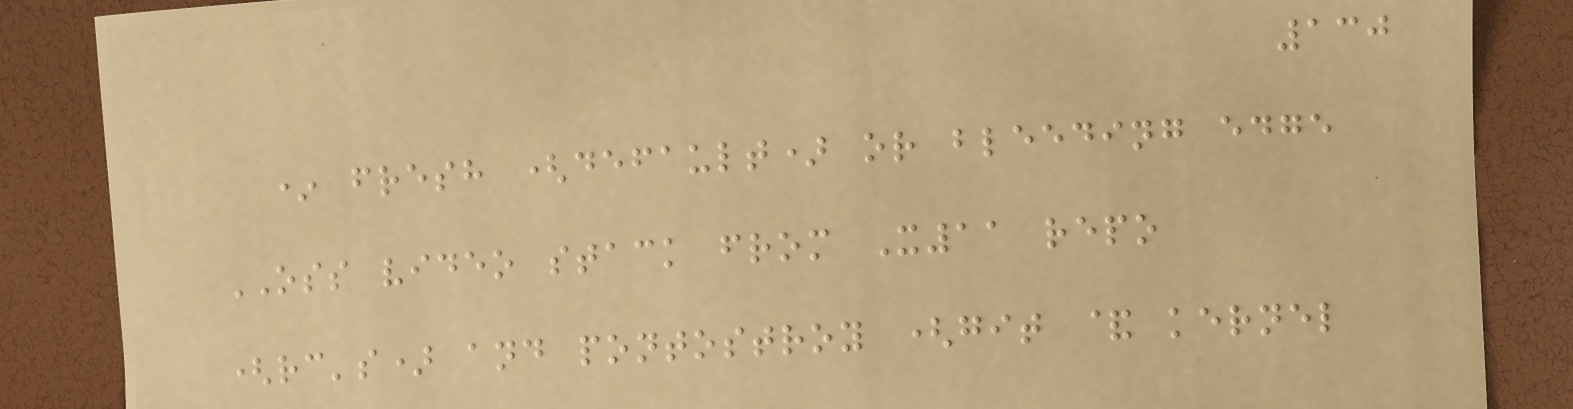130
* fresh (default) or bleeding edge
OSS video stack from X11 repo
(rc's) and pontostroy (git & kernel
